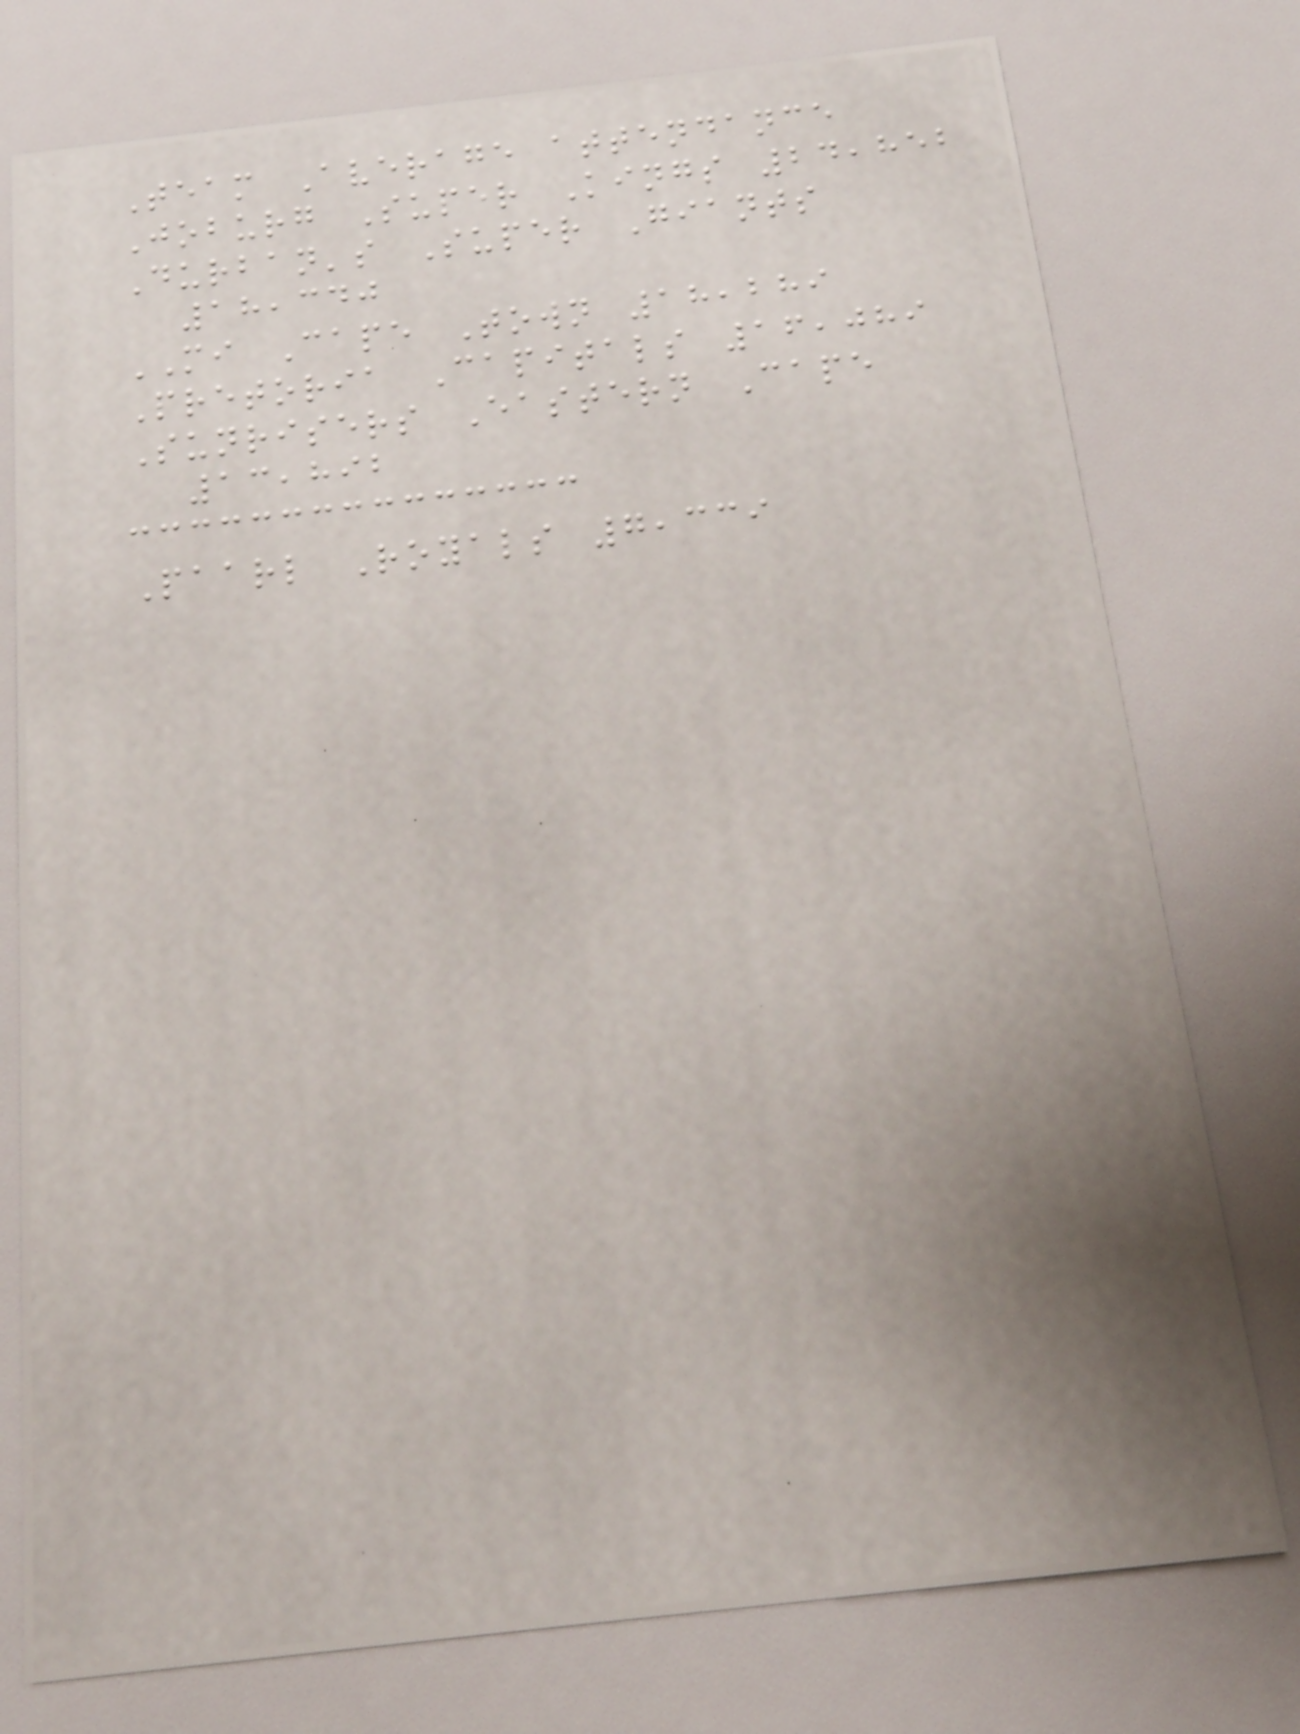Team Average attendance
Joburg Super Kings 24,852
Durban's Super Giants
18,340
MI Cape Town 18,289
Pretoria Capitals 16,089
Sunrisers Eastern Cape
13,892
Paarl Royals 7,339
